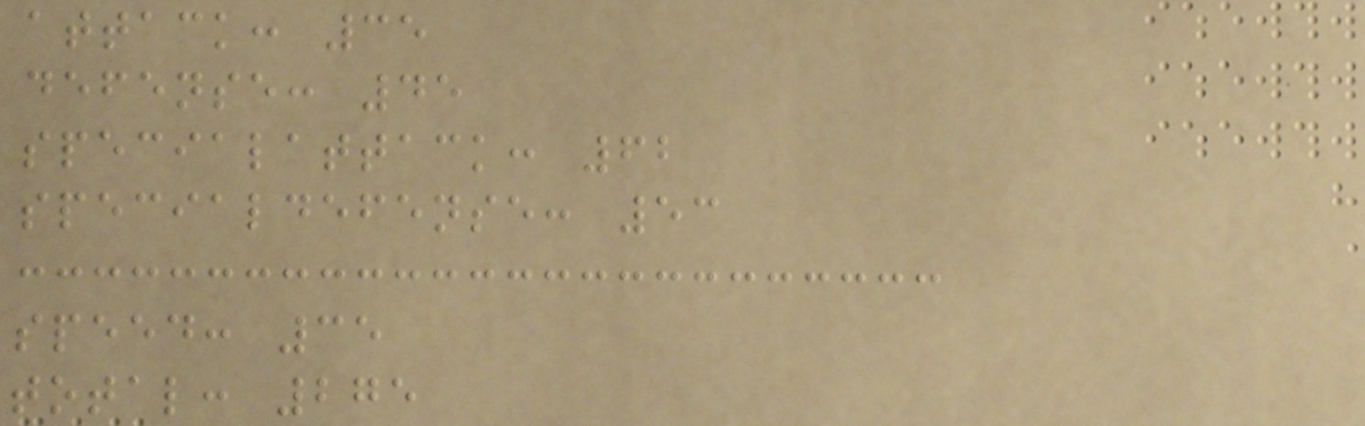attack: 35
defense: 45
specialattack: 62
specialdefense: 53
speed: 35
total: 275
